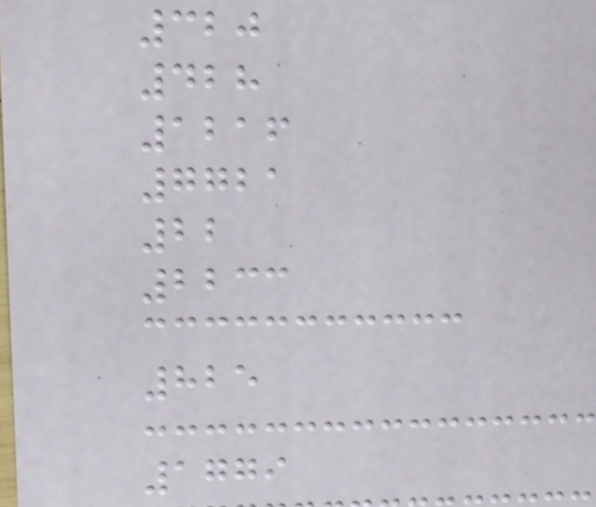320
428
1216
7721
22
2233
825
1779
